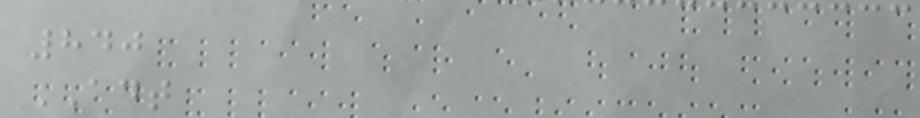840
ADT
